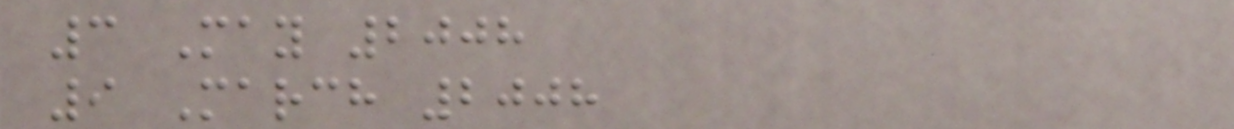3 May 2008
9 March 2008
